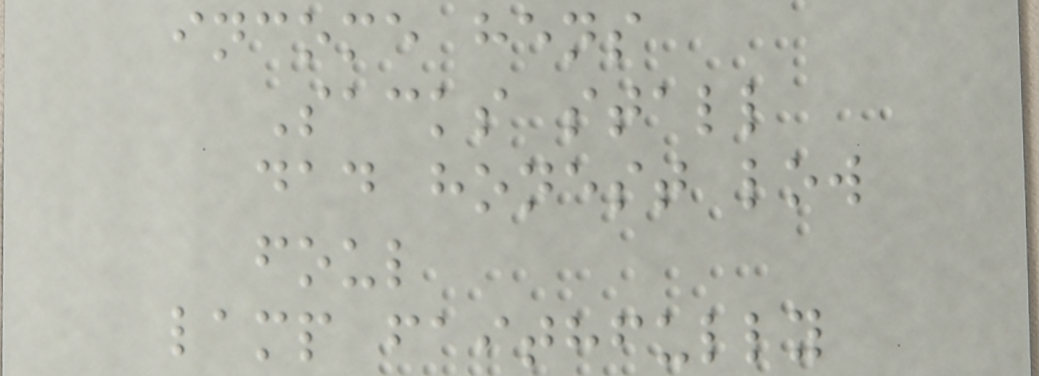income hens
Sacks stall
dad honest low
foul
lamp faithfully
